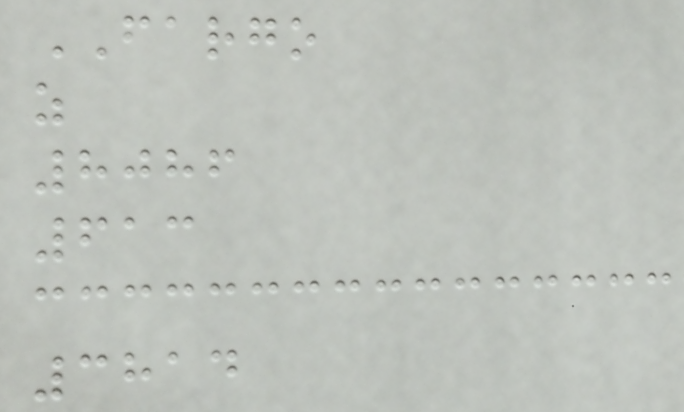FARGO
z
8086
613
3814
